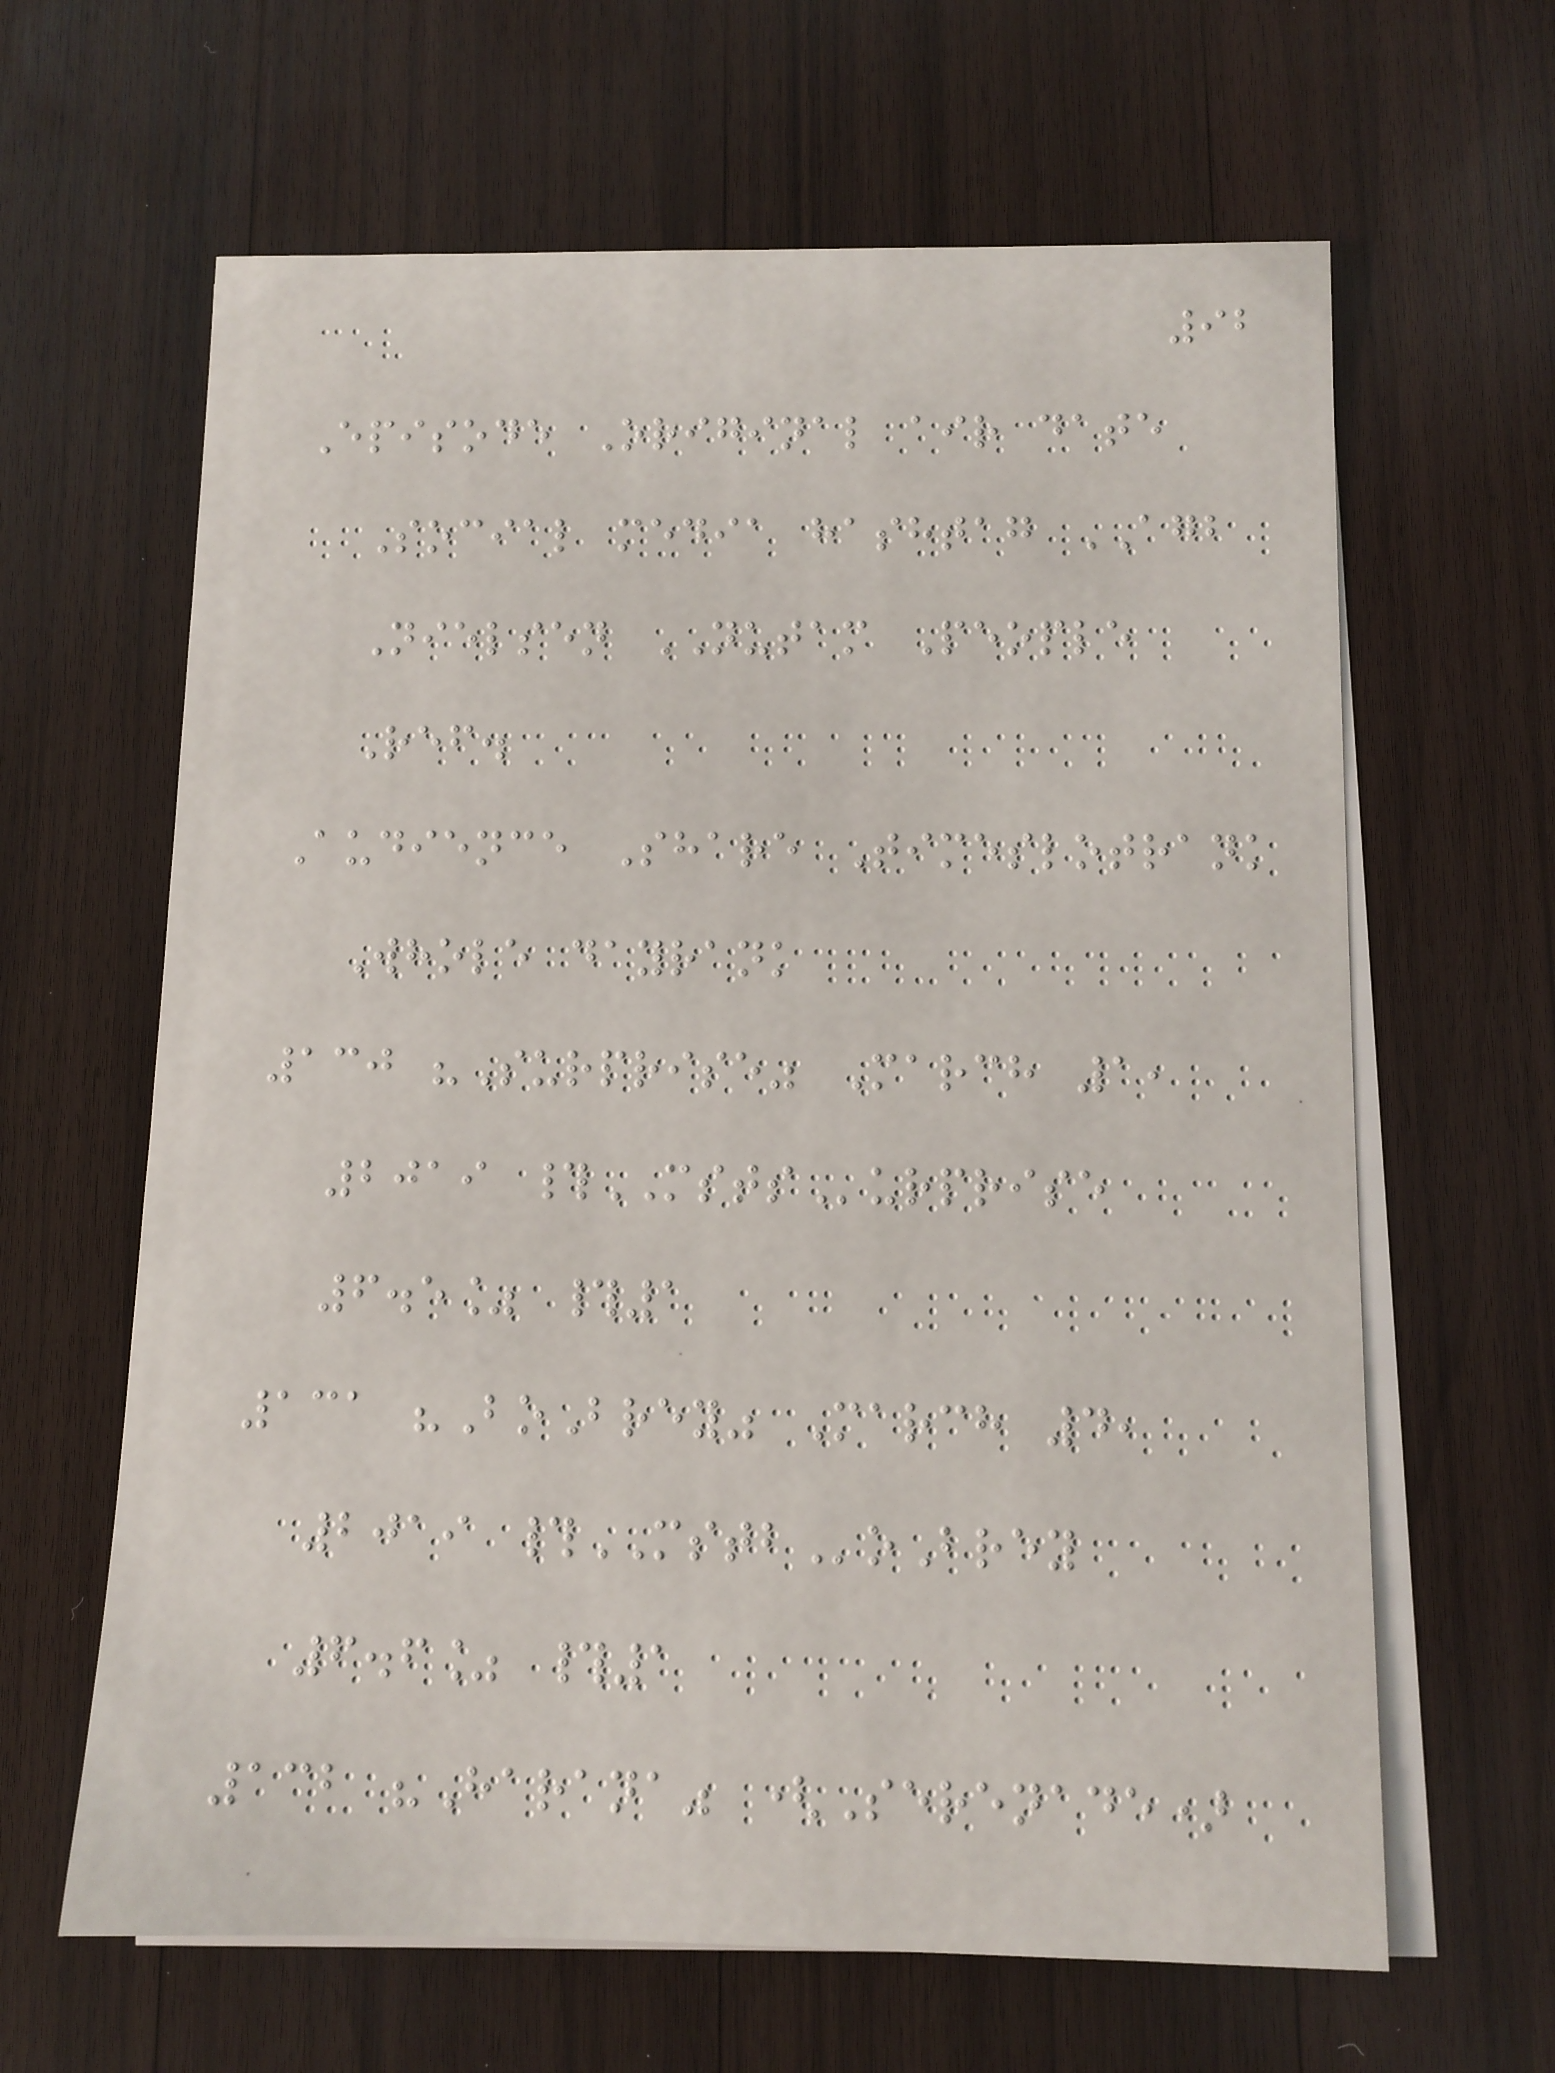92
Episode Original air date
Social media hashtag AGB
Nielsen NUTAM People
Ref.
Audience Share Timeslotrank
Whole dayrank
130 "Surprise" March 1,
2019 #MSTSurprise
6.5% #1
131 "BoBrey" March 4,
2019 #MSTBoBrey
6.6% #1
132 "Harana" (Serenade)
